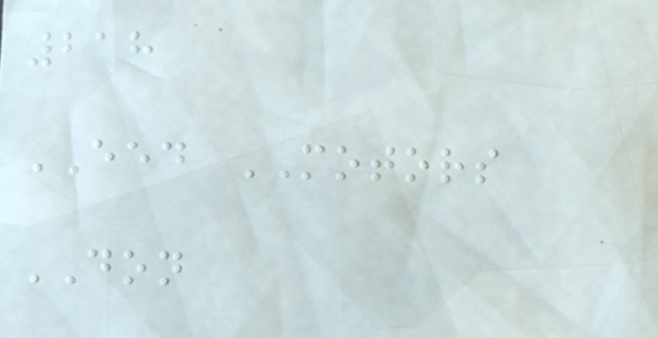218
EED MOTORS
DON
